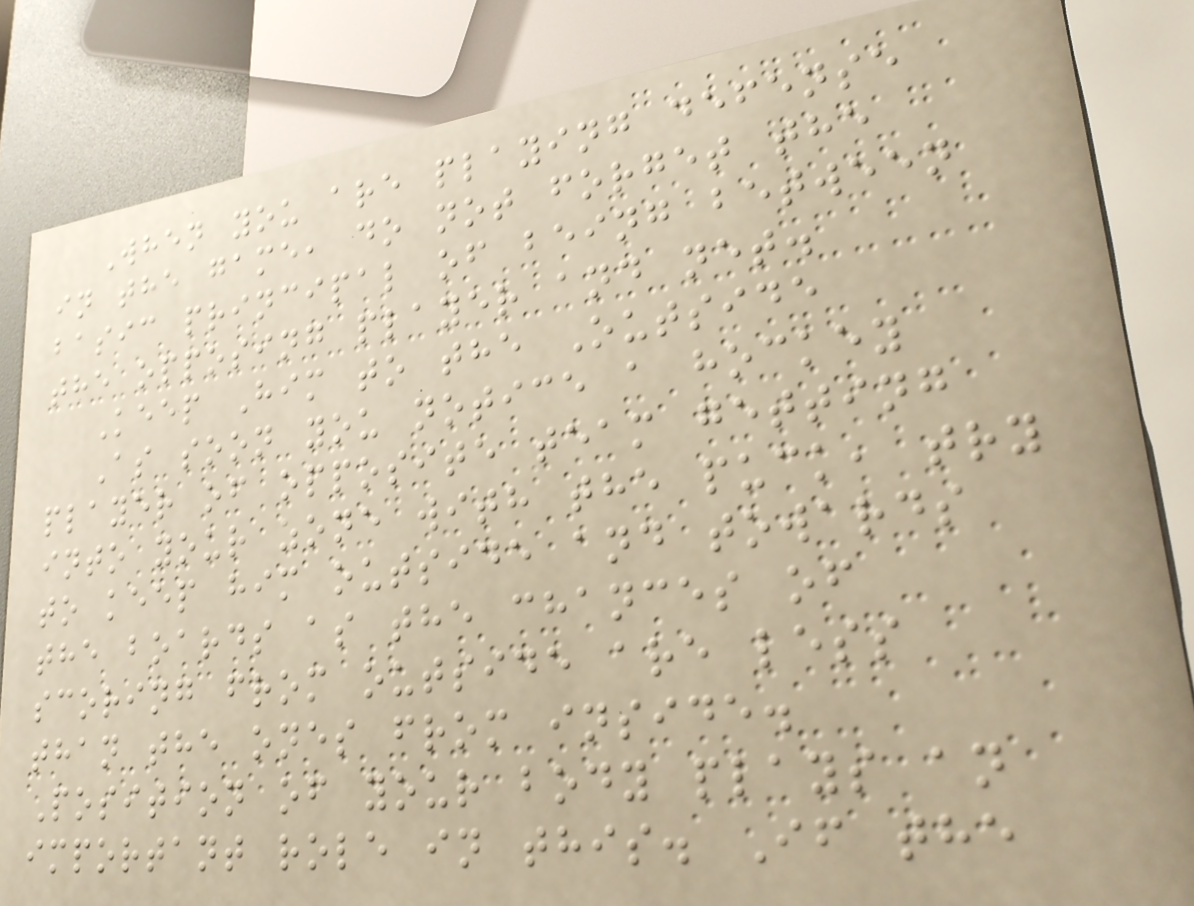When you are playing defense
in the game, do not forget the
basic principal of being between
the opposing player and net.
Keep Him to the Outside
As soon you notice a hockey
player of opposite team getting
into your zone with the puck, try
to keep him outside and towards
the boards as the chances of
scoring from outside are less
than the ones from inside.
Position of your body plays an
important role in this. If the
